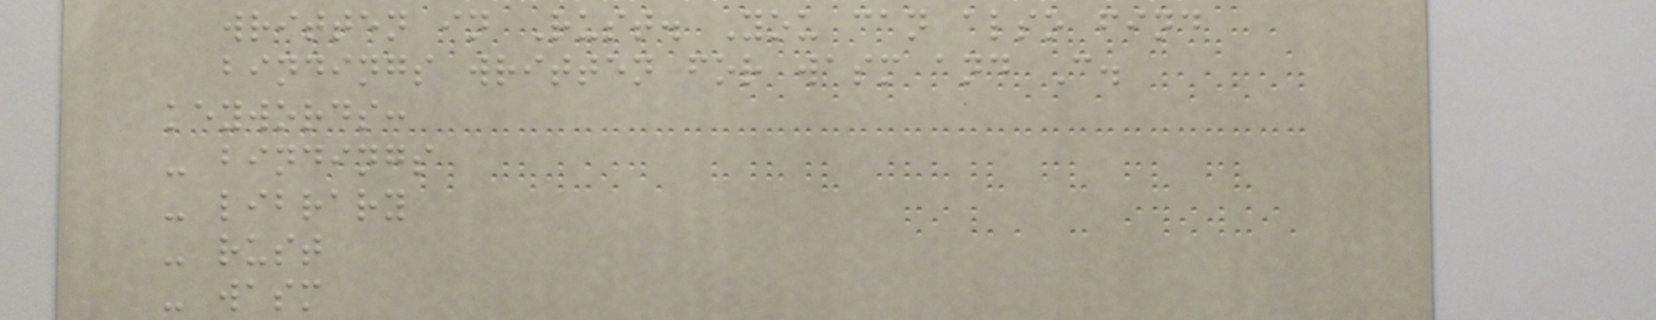written in Rust. You can also find
bindings written for wasm and C.
keywords:
- bindings
- library
- rust
- wasm
